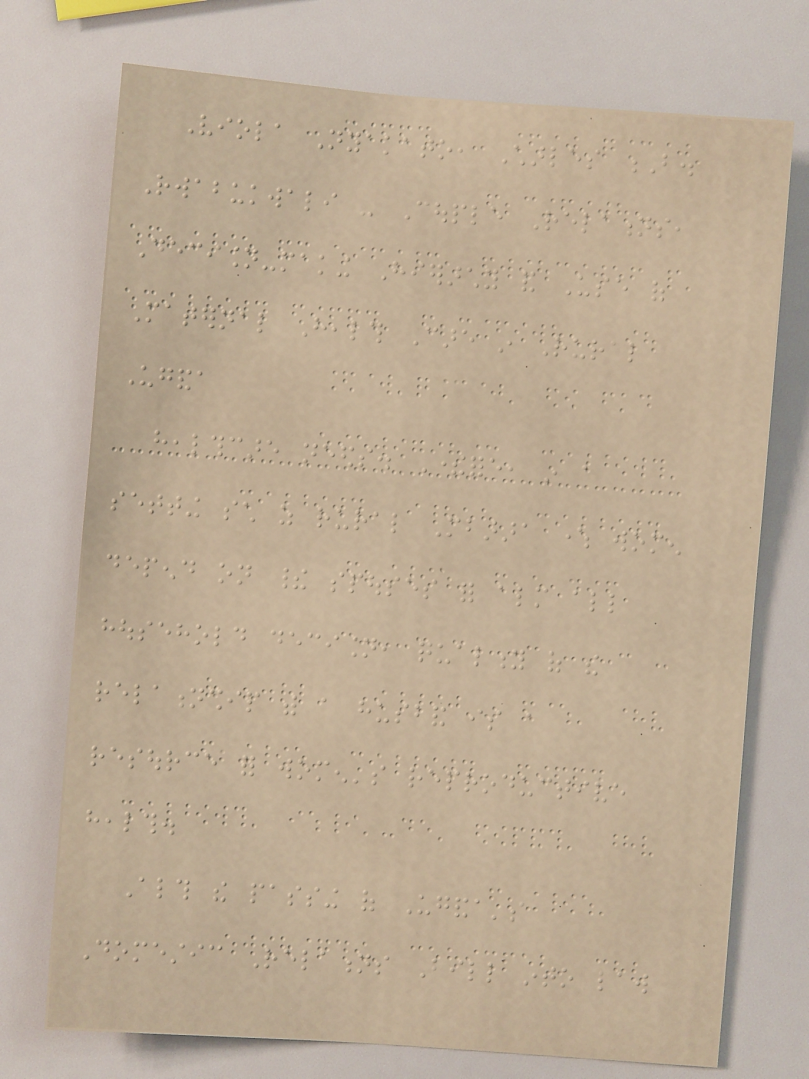Viola Nyakato, Charles B.
Rwabukwali - Couple Relations,
Decision-making Hierarchy and Use of
Maternal Health Care in Rural
Uganda
healthcare needs. Therefore, in a
setting such as rural Mbarara where women
depend on their spouses for almost all
household decision, quality of the
relationship with a husband is a
resource for women's reproductive
health.
Although the passing of Uganda's
Domestic Relations Bill into law
